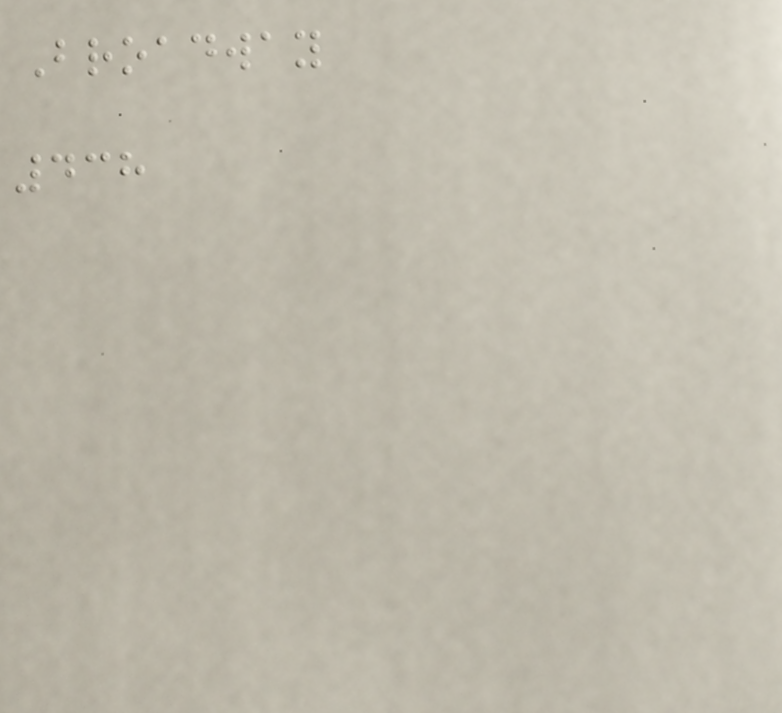Broadway
438
